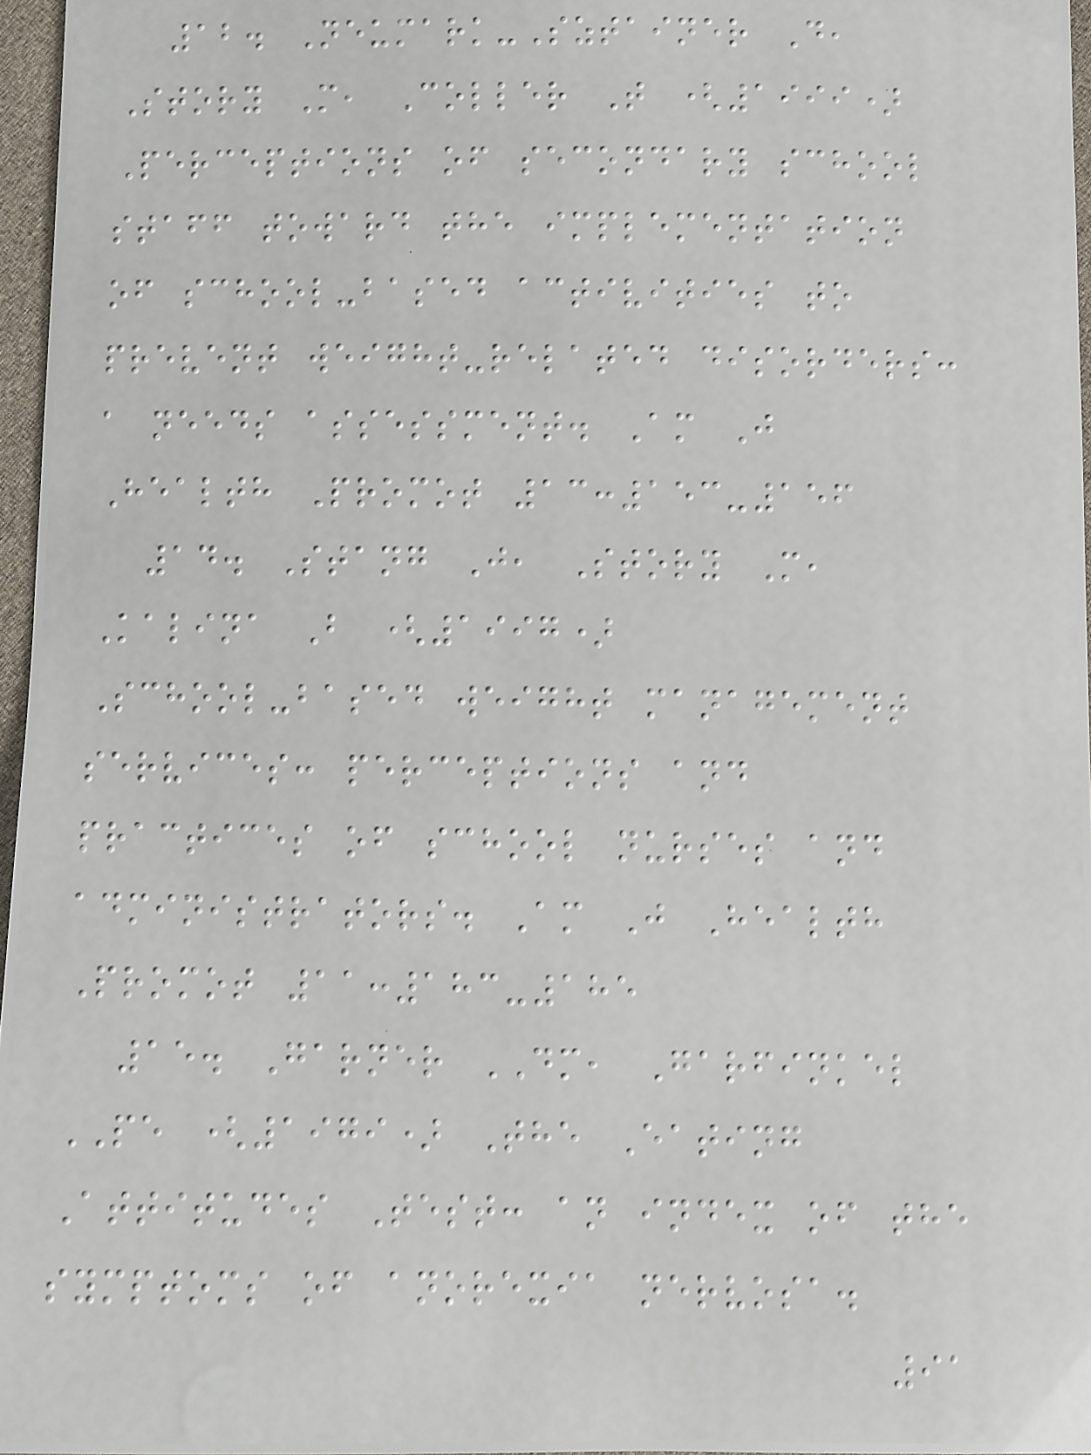12. Neumark-Sztainer D,
Story M, Coller T (1999)
Perceptions of secondary school
staff toward the implementation
of school-based activities to
prevent weight-related disorders:
a needs assessment. Am J
Health Promot 13:153-156
14. Stang J, Story M,
Kalina B (1997)
School-based weight management
services: perceptions and
practices of school nurses and
administrators. Am J Health
Promot 11:183-185
15. Garner DM, Garfinkel
PE (1979) The Eating
Attitudes Test: an index of the
symptoms of anorexia nervosa.
91
